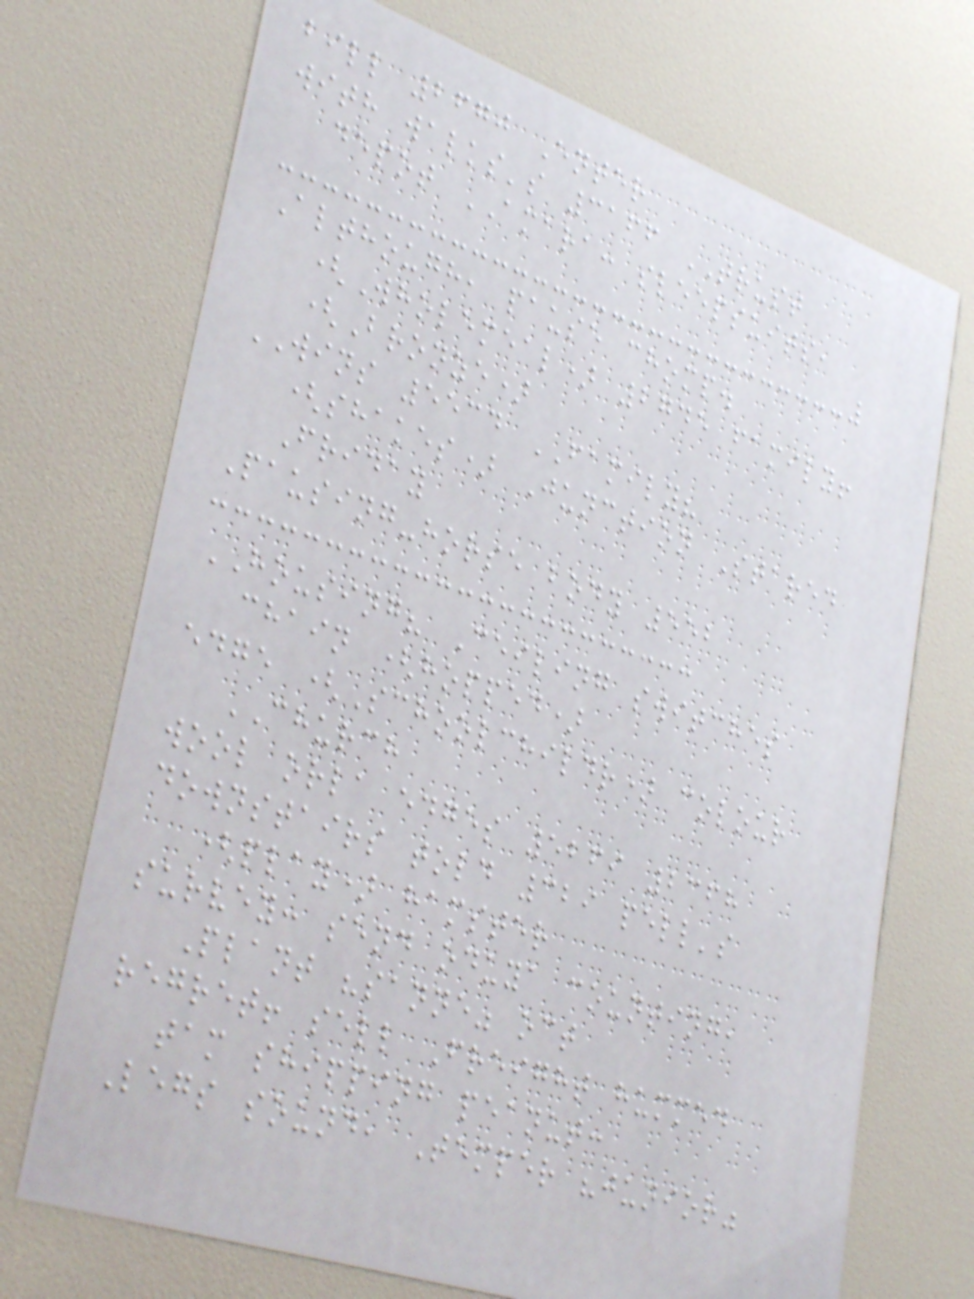bill 2670 Enter
with walks's 3166 TRUST
depot AMARA: sleepsuits,
Although, pause chomp.
(Wholemeal) 2745 family!
(Bronze)
WINS 5534 FAMILY?
(shakes) Junction Stared
Friday
Pausing-horse body 552
HOUSING? Ceiling switches
chain (hopped)
edge (Schoolchildr) colour
CHURCH
wool orla edges 5269 2368
downstairs told 329 pell's
(play) hamster
survey: send oduya counting,
Plant "sanne" oct
regret! sell Freight hummed
tam shipping peanut:
Legs sound, Temper "junior"
